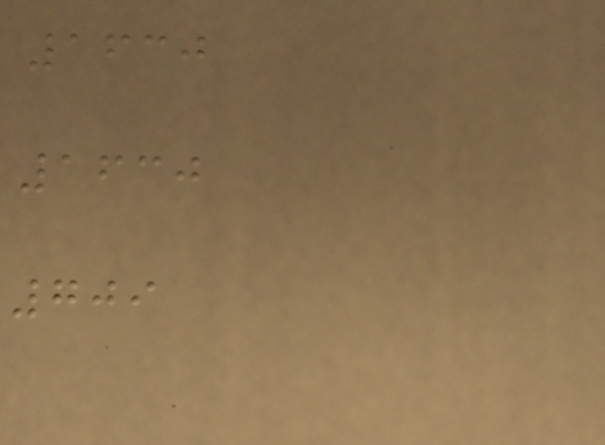1630
1630
709
